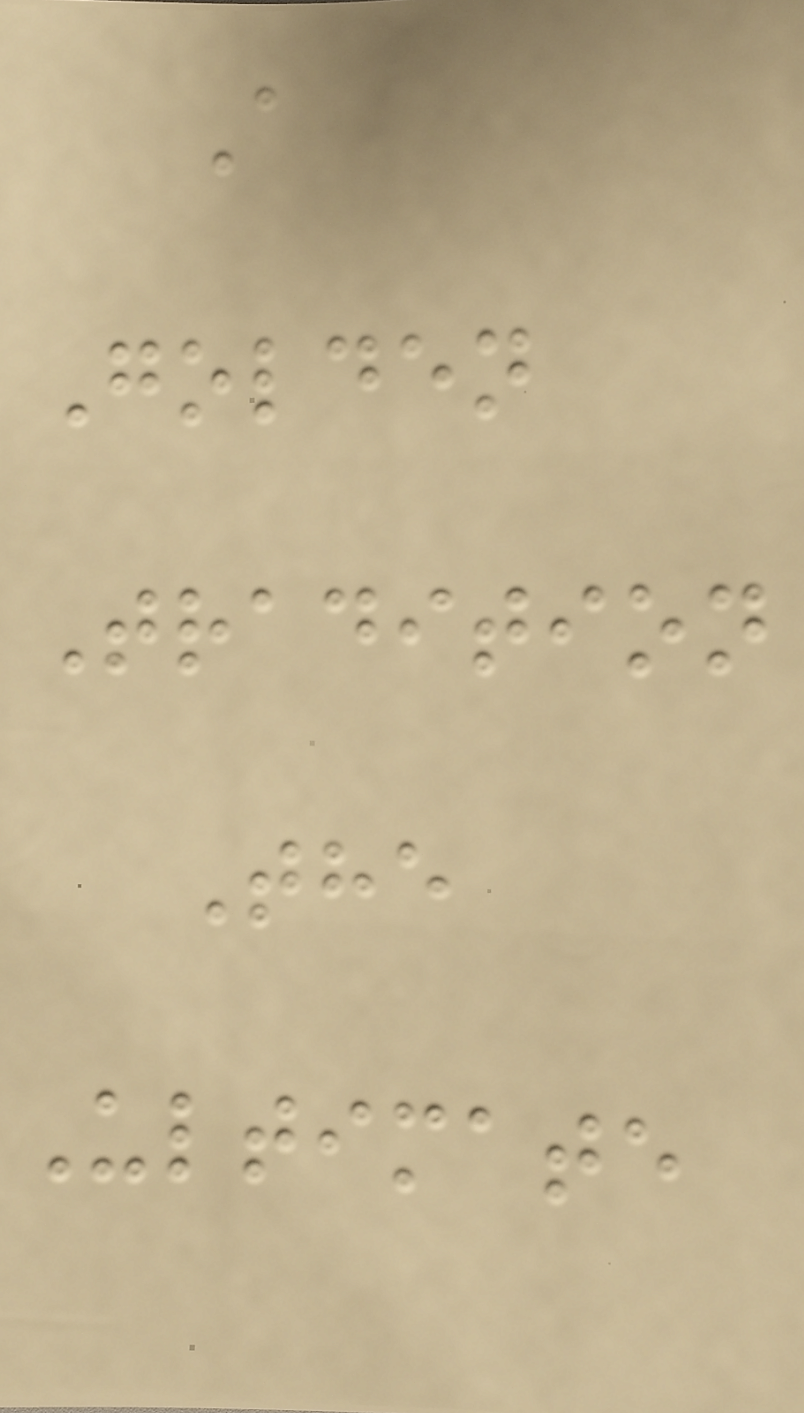A
Golden
Tradition
The
Ultimate
